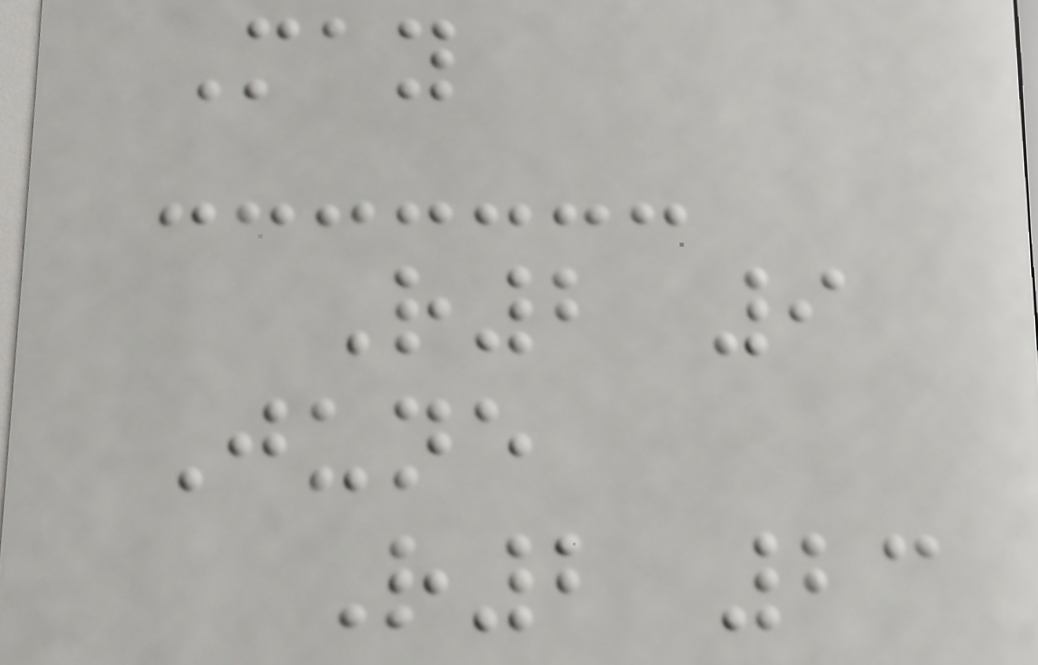May
R2 9
June
R2 23
